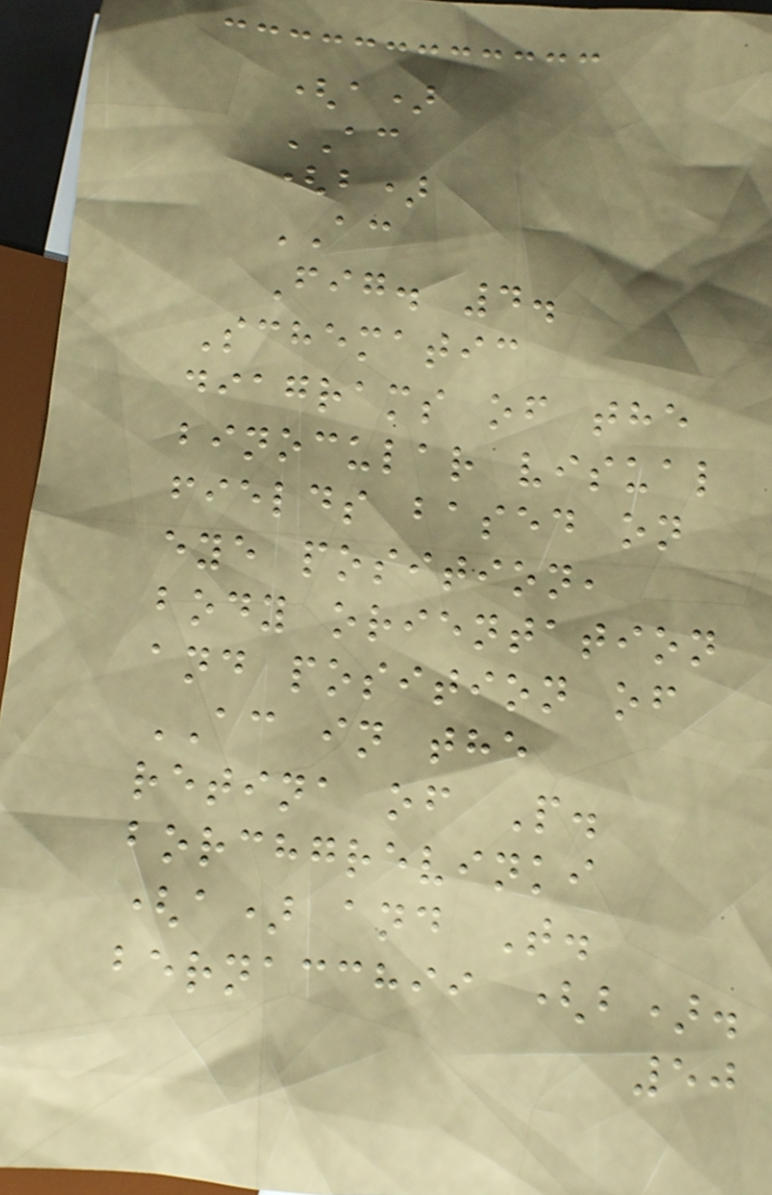(a)
AC
(b)
AC
Fig. 4.
Schematic
diagrams of the
binocular visual
fields based on
eye position,
body orientation
and position of
AC in the
retina of P.
borchgrevinki
(a) and T.
bernacchii (b).
50
